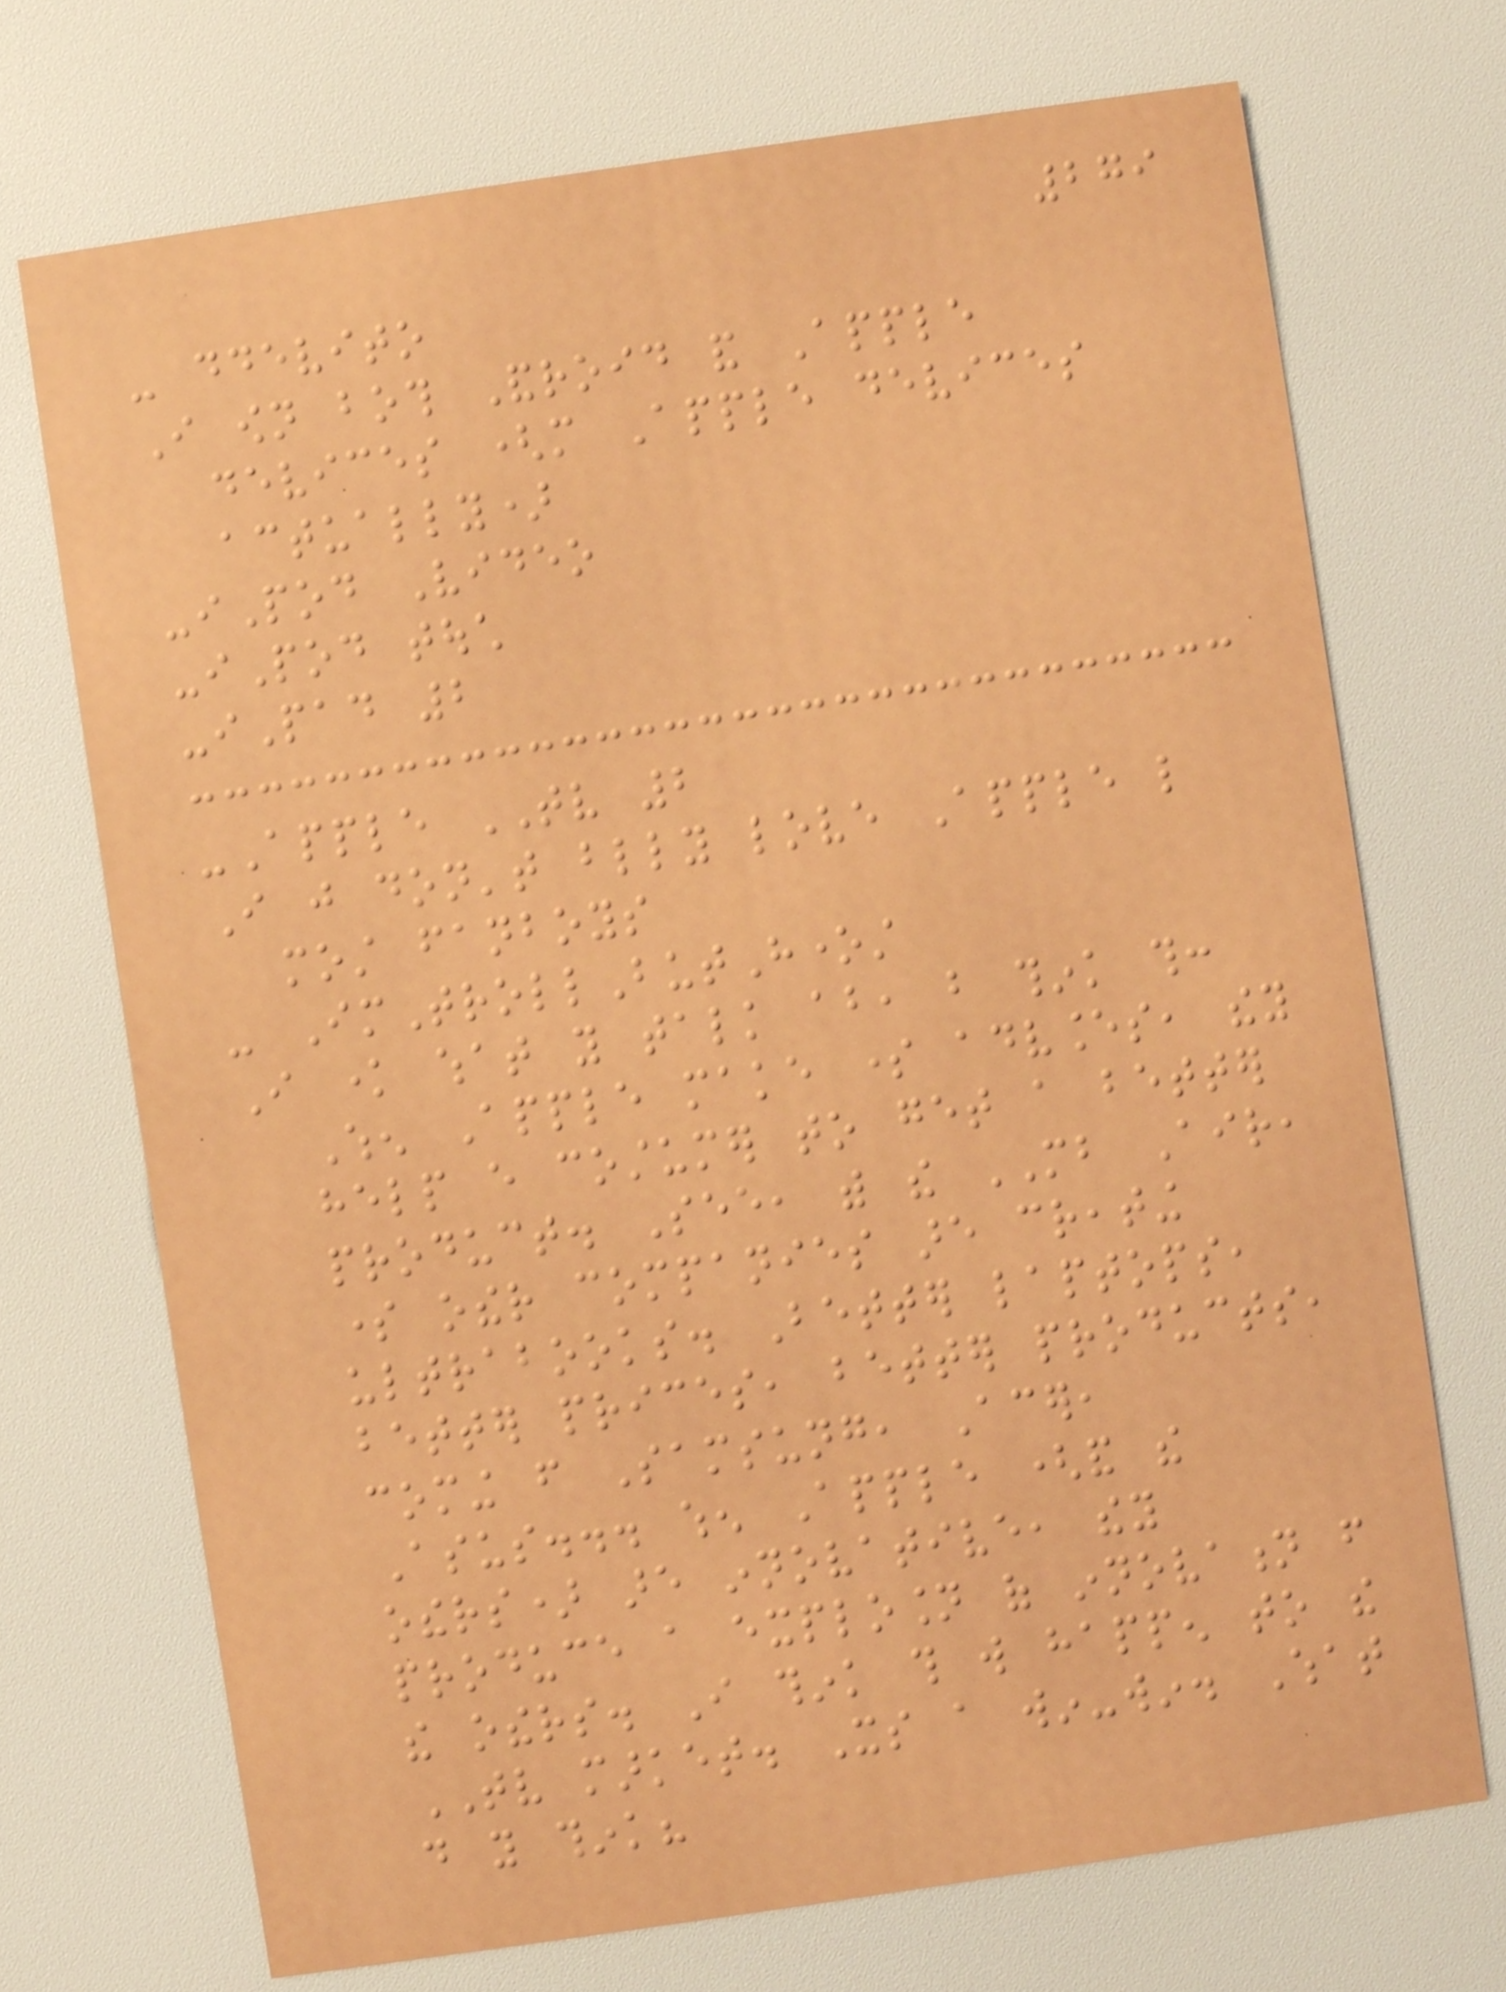279
- ddevito
I own both Android and Apple
devices (more Apple devices
actually)
-iPod Video
-iPod touch
-iPad 2
-Apple TV 2
I just don't blindly love Apple like
most fanboys
- ImTrollButHonest
I know what you talk about, but think this:
When Apple make some advances, they
help every costumer to get a better
product. See, with the MB Air,
some other companies are creating
ultrabooks. Better laptops,
better prices, better products,
coming from Samsung, Acer,
Asus... when Apple (and the
others) are innovative, they
produce a explosion of innovation from
the others. I think this will happen to the
TV market. Its a win-win. What
do you think?
